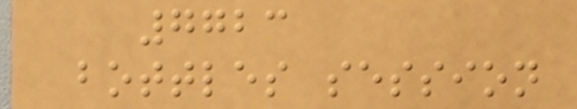7723
bottles session
